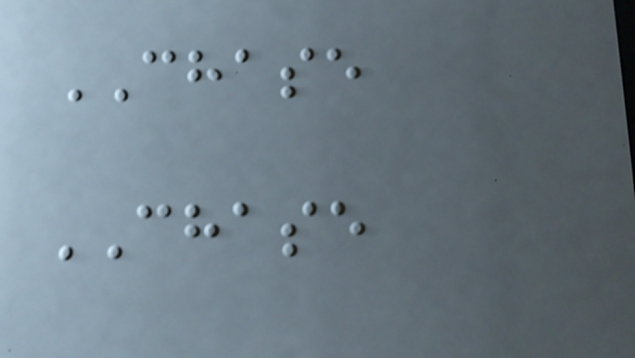CHASE
CHASE
